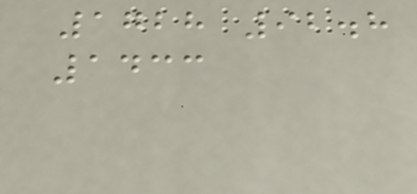1728 92.8
1433
